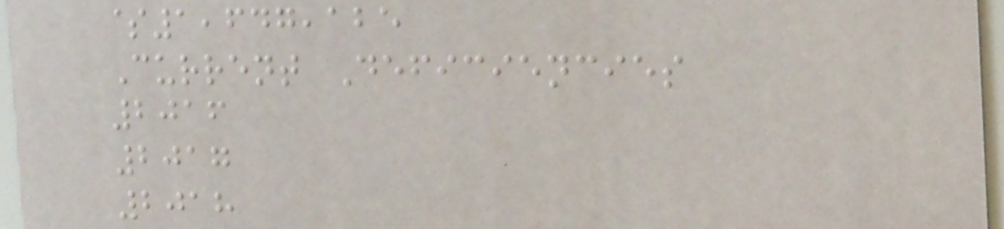$1,647,125
Current Deficiencies
2016
2017
2018
